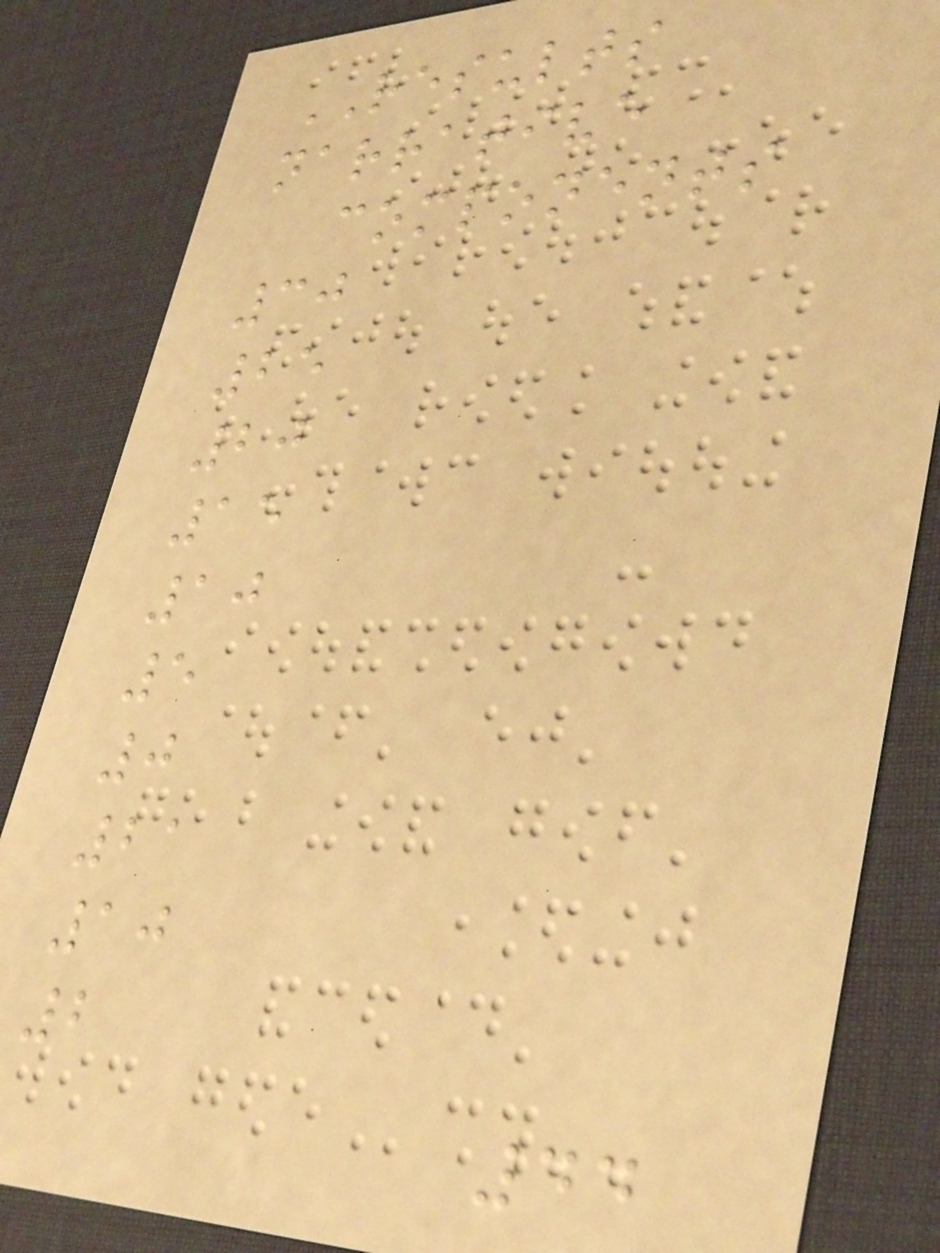RESULTS
narrative
components
30
25
20
15
10
5
0
21
10
2
44
